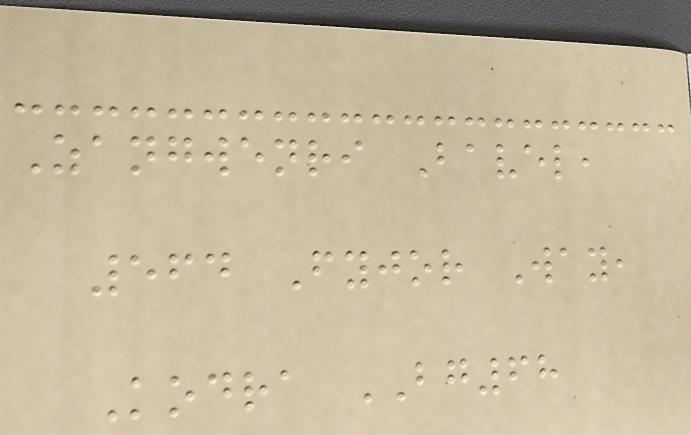Zangwenri Bavel,
564 Fyjor Way,
Kodra BG68
